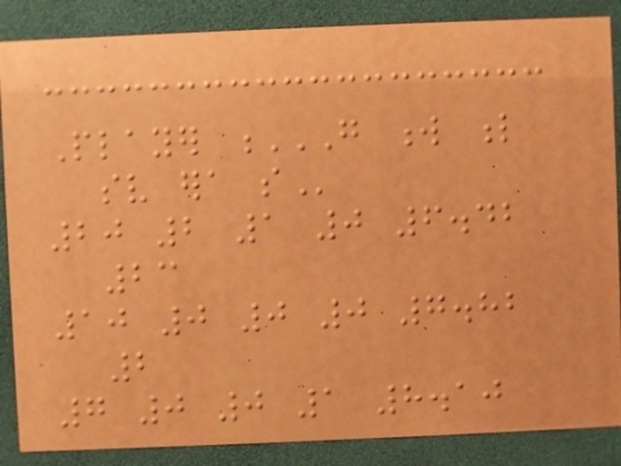Player G W L
SV ERA SO
20 2 1 0 6.42
23
10 0 0 0 7.82
2
7 0 0 1 8.10
